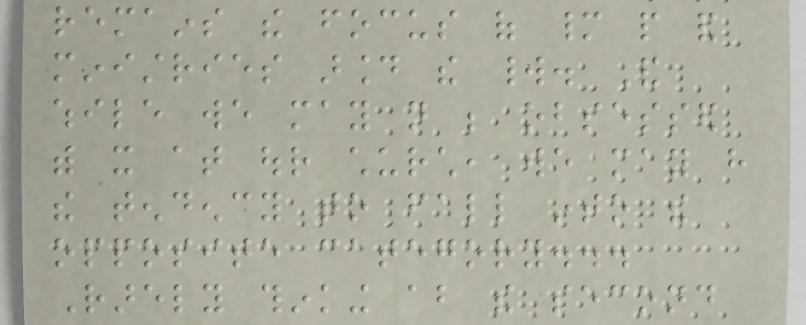remains the focus of many people and
ministries around the world. And
while we may not be obsessed
with it at our church, we may have
the tendency to fall into the
opposite category...
Rarely thinking about the second
